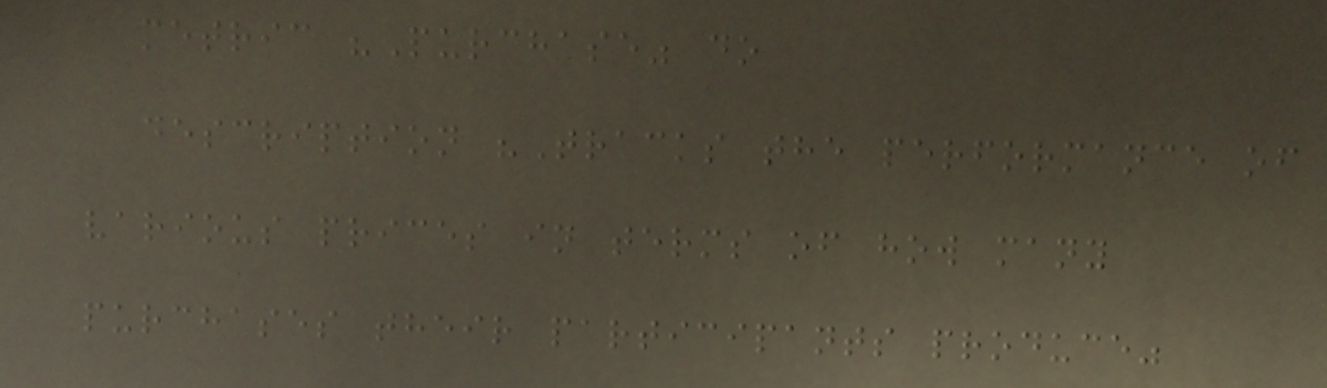metric "Purchase" do
description "Tracks the performance of
various prices in terms of how many
purchases their participants produce"
